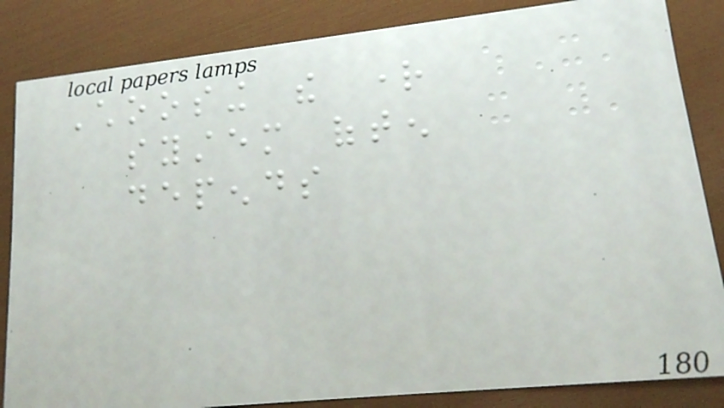Choosing the right
system often
depends
